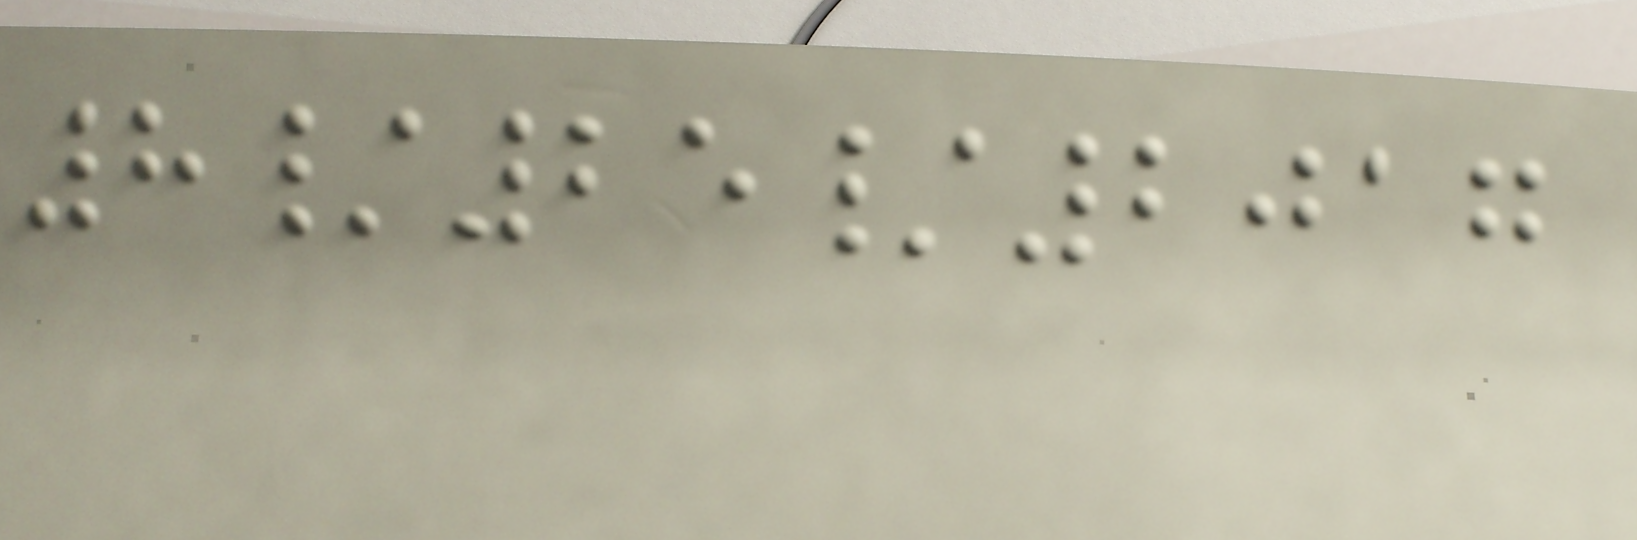8/25/2017
